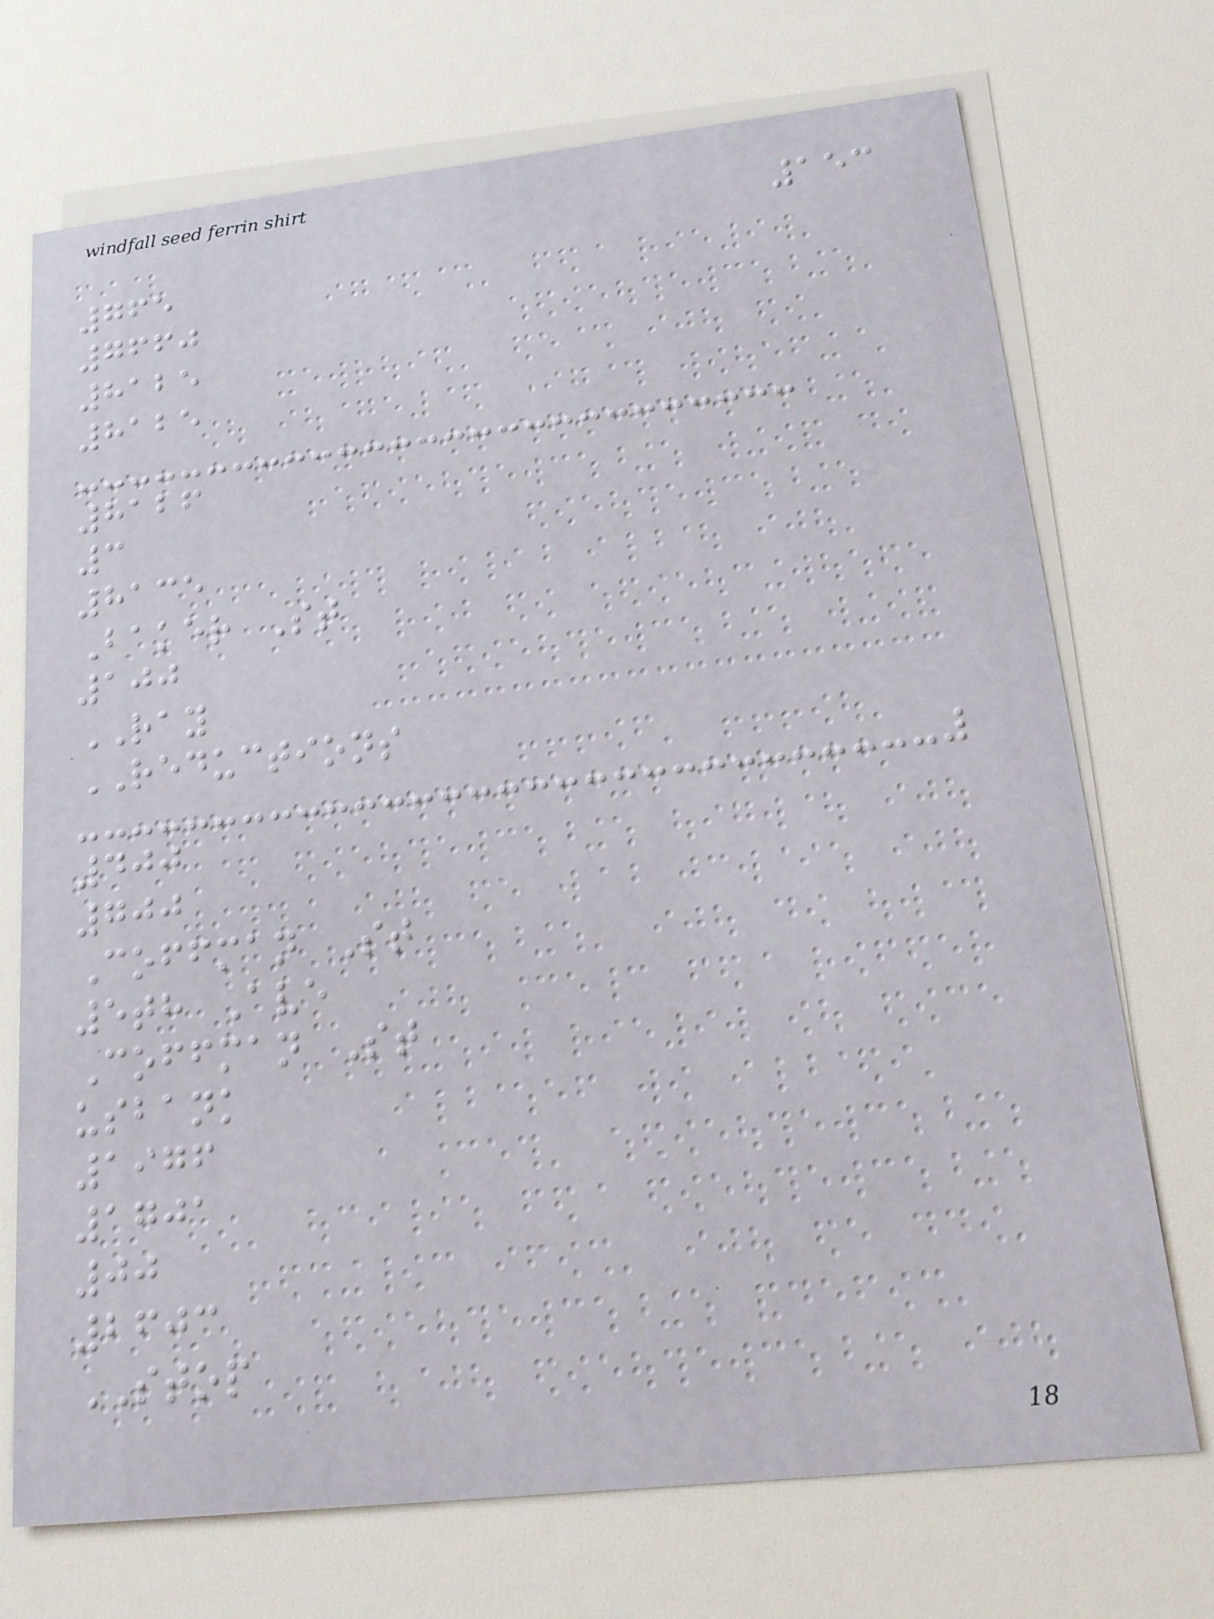153
765
7660
8125
8125
8126
3
8135
Baker St
100
RAY
REDUCTIONS
400
700
Coffman St
5th Ave
Coffman St
usbank
1976
1701
00
2603
STOP
